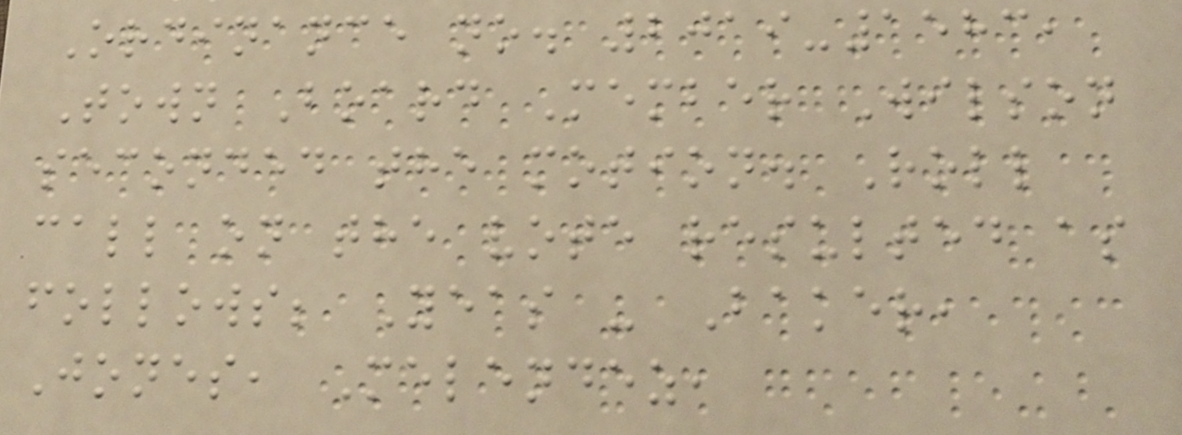Ordinance no. 2019-1583,
Town Board Member Wilson
seconded the motion. Roll
call on the vote resulted as
follows; Yeas - Baker,
Jones, Melendez,
